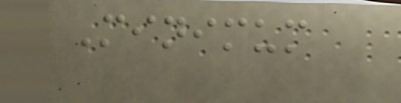Minimum
